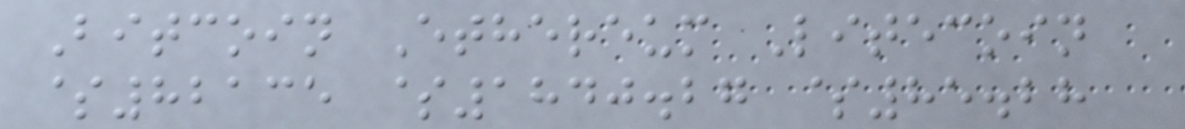Bitcoin Ethereum Litecoin
$82135 $1840.27 $85.28
